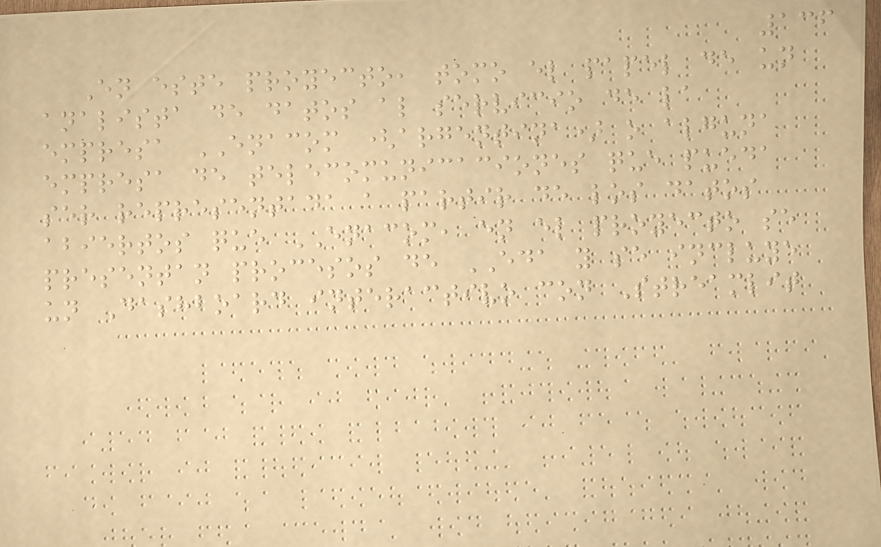136
En este proyecto, tomo el papel de un
analista de datos al servicio de la
empresa ENACOM (argentina) o alguna
empresa de telecomunicaciones que pueda
ser representada a partir de los datos
abiertos que ENACOM, en el proyecto se
presentan procesos de EDA y se incluye
un Dashboard interactivo con Streamlit
